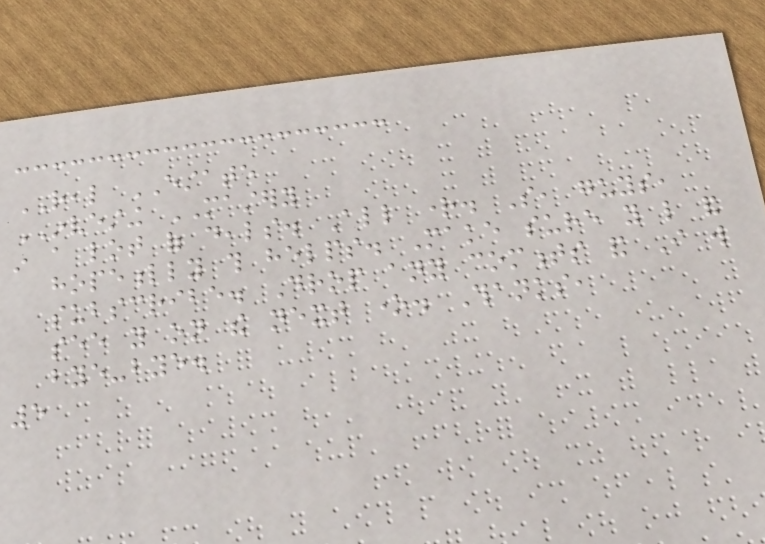REAL ESTATE
INVESTING MASTERY
in a lot of deals. All right. So, guys,
hopefully this helps. Make sure you like and
subscribe. Drop any comments and I will
see you on the next one. Thanks,
bye-bye.
5
